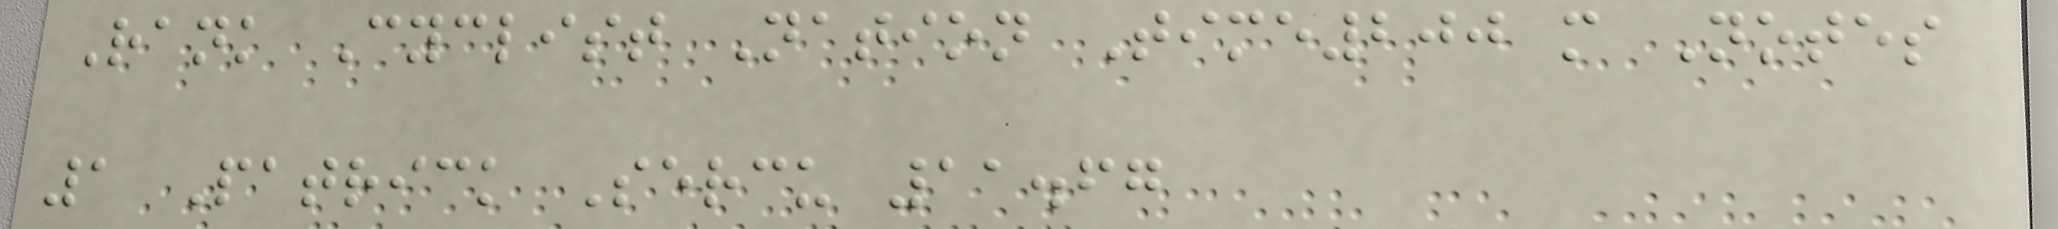Rank Cyclist Nation Time200 m Notes
1 Patrick Sercu 11.67
